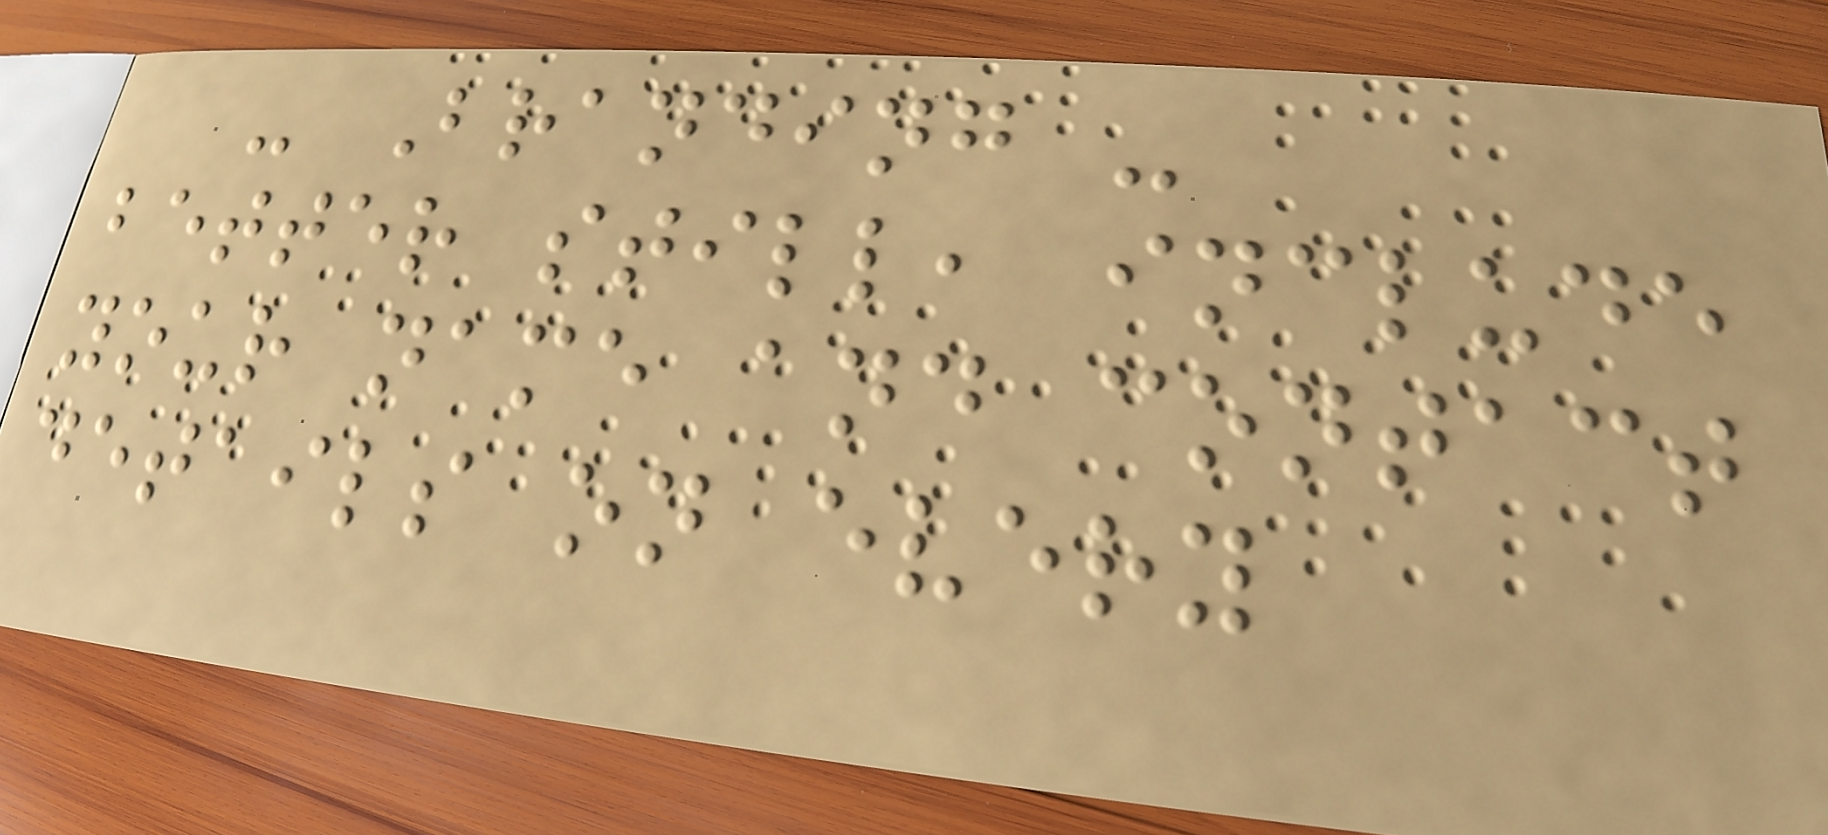- Branding -
better still, include
your name and contact
details on every
